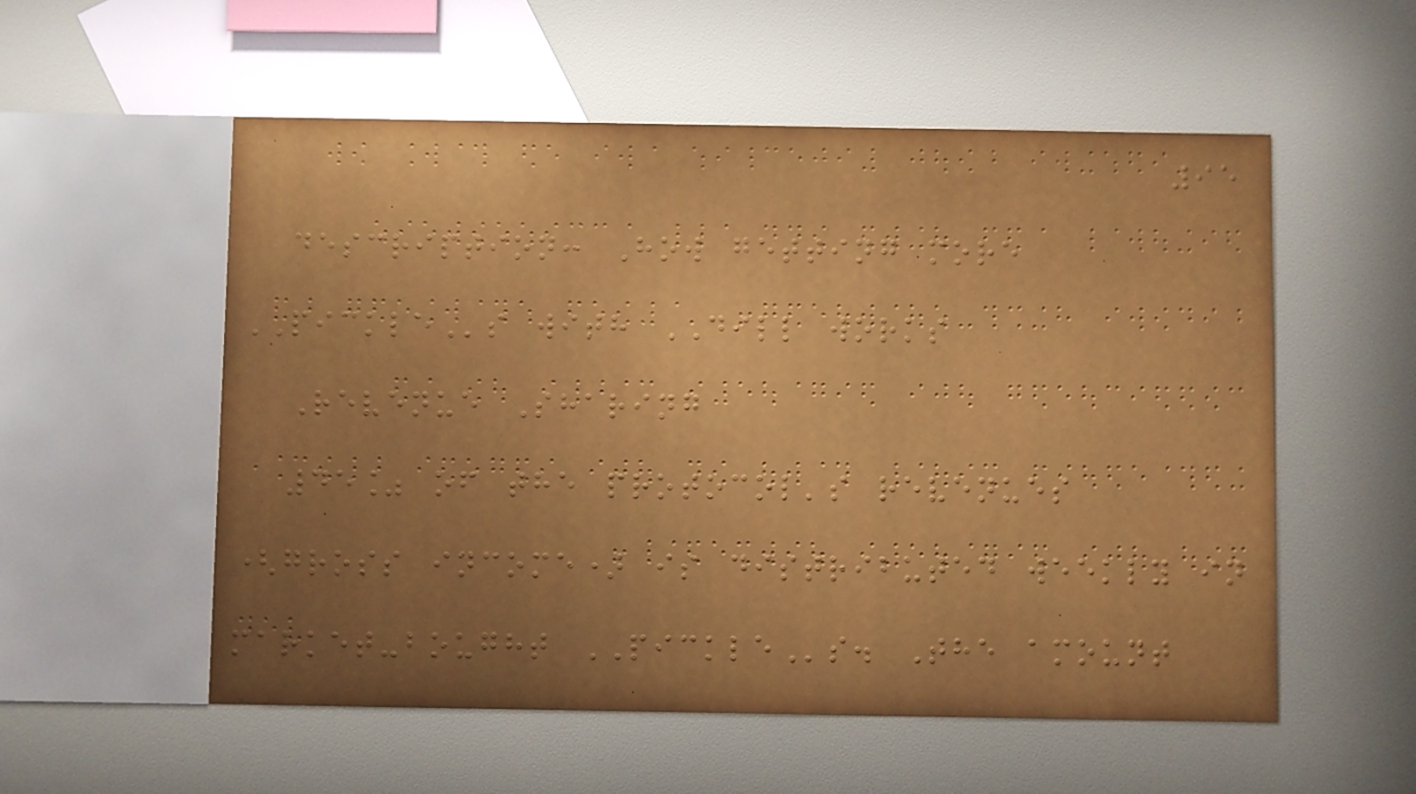95
description: How getting more
PICKLEs with DILL works
Revenue Sharing
45% of the protocol's revenues
(gross income) is distributed weekly in
market-bought PICKLEs. The amount
